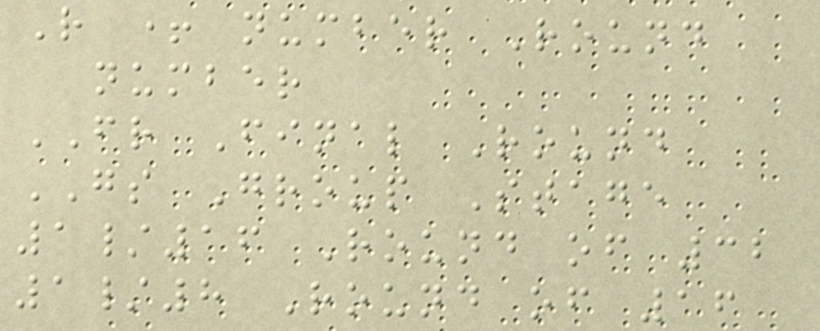R + number Round
number
FR Final Round
GS Group Stage
1/16 Round of 32
1/8 Round of 16
